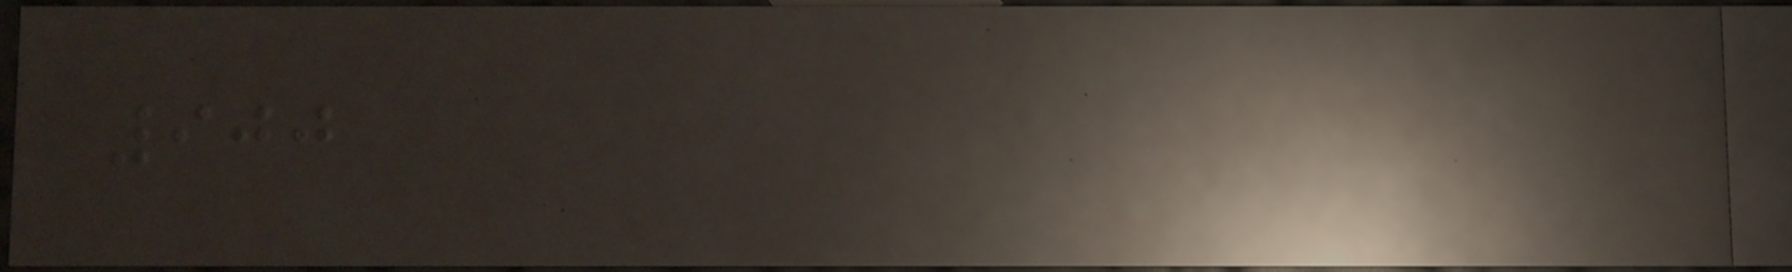900
